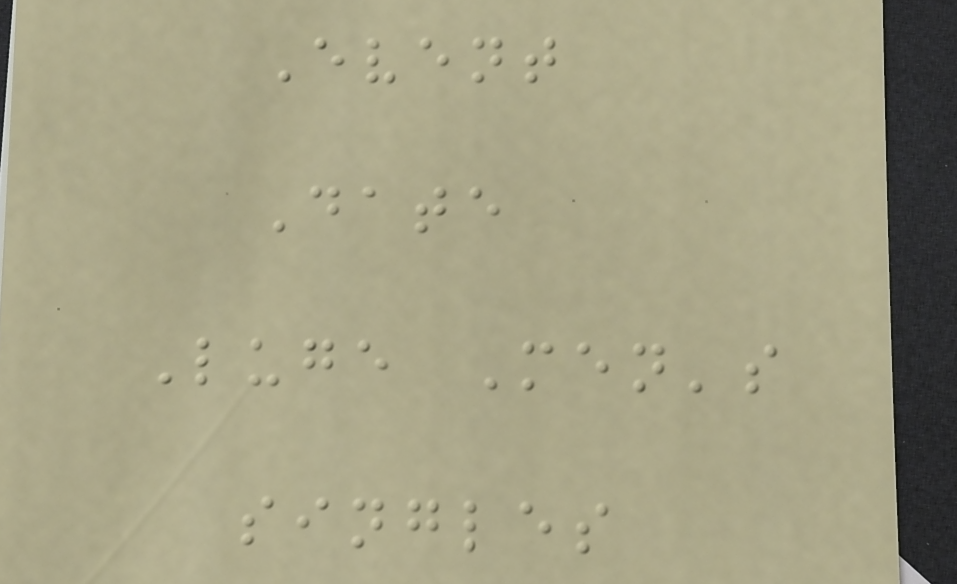Event
Date
Luge Men's
singles
